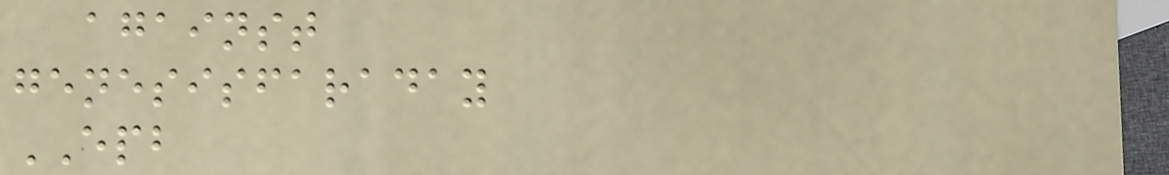against
genesisfaraday
EPB
